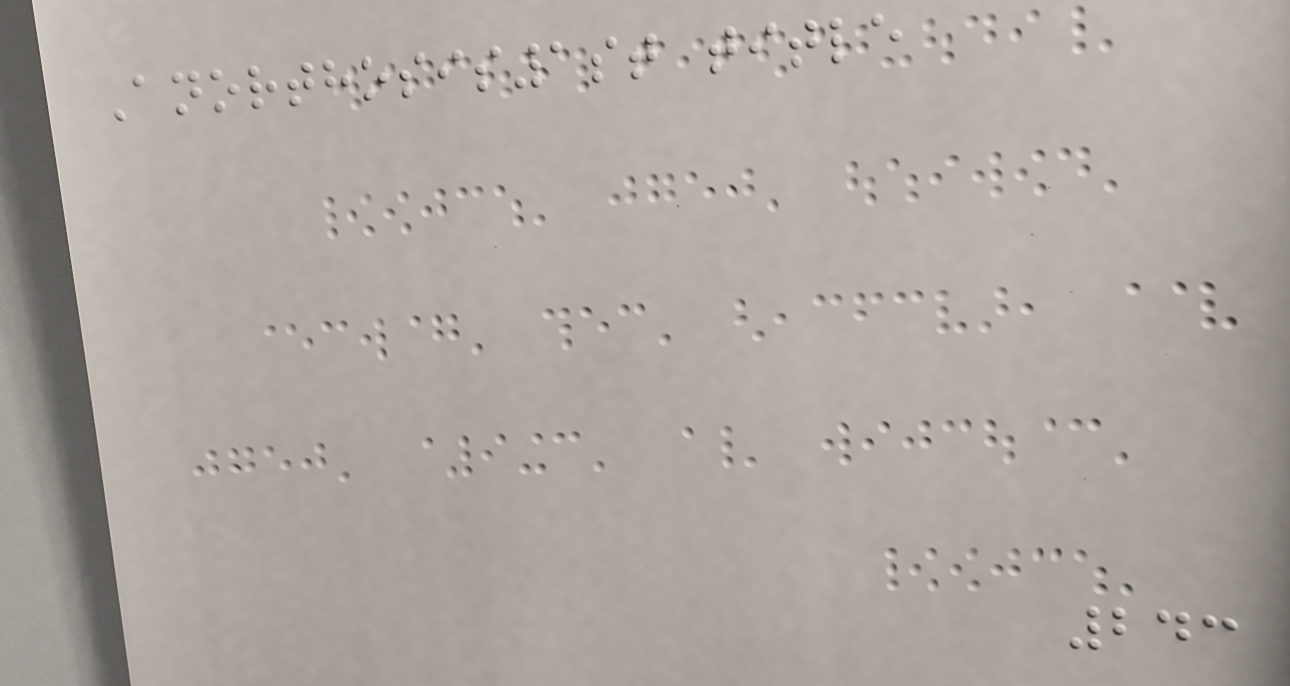Anorthosis1st title
243
